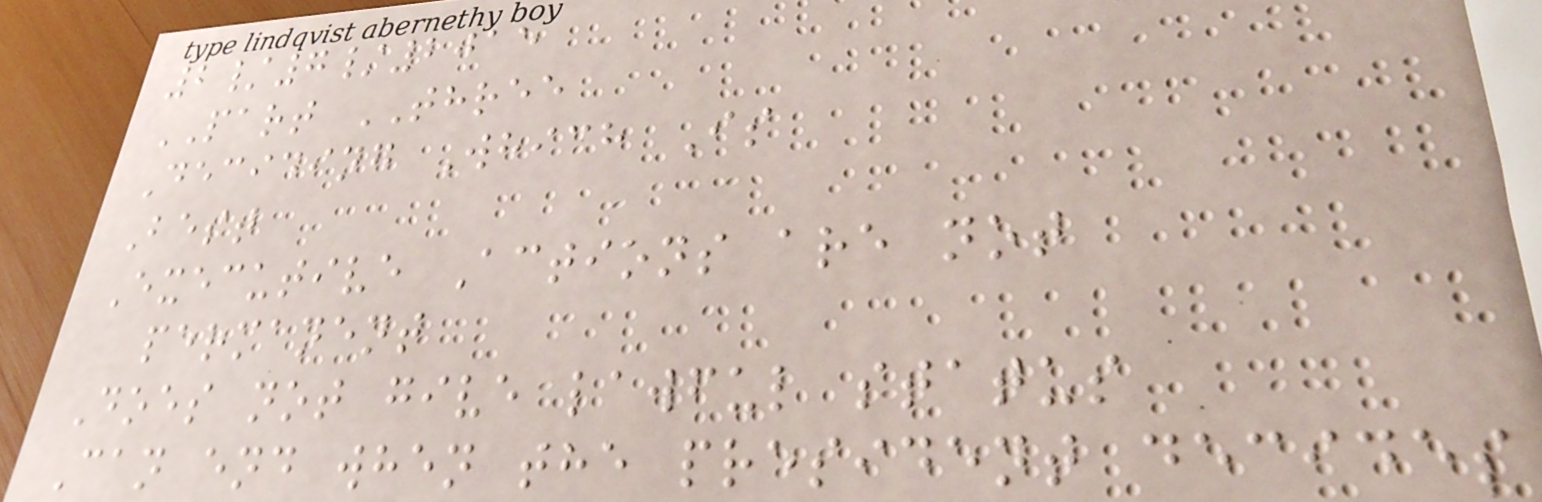2/7/2015
PART THREE
Deciding Which Is
Best
Executive Actions are not
permanent
Does not give lawful status
Can end when the president decides
